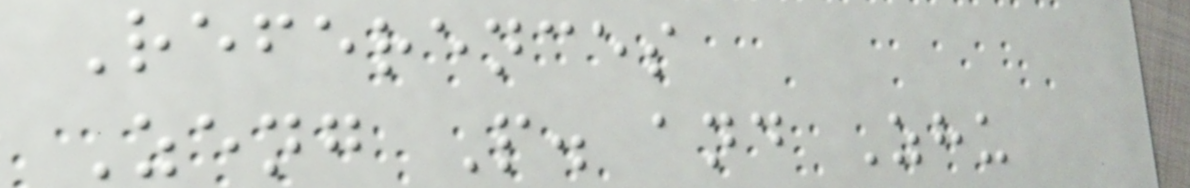References
Zeng P. and Zhu
